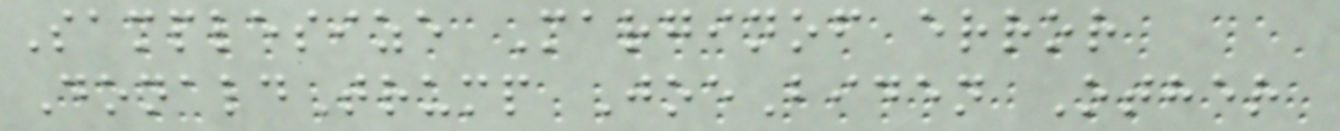Samplesize Marginof error
DonaldTrump JoeBiden Other
